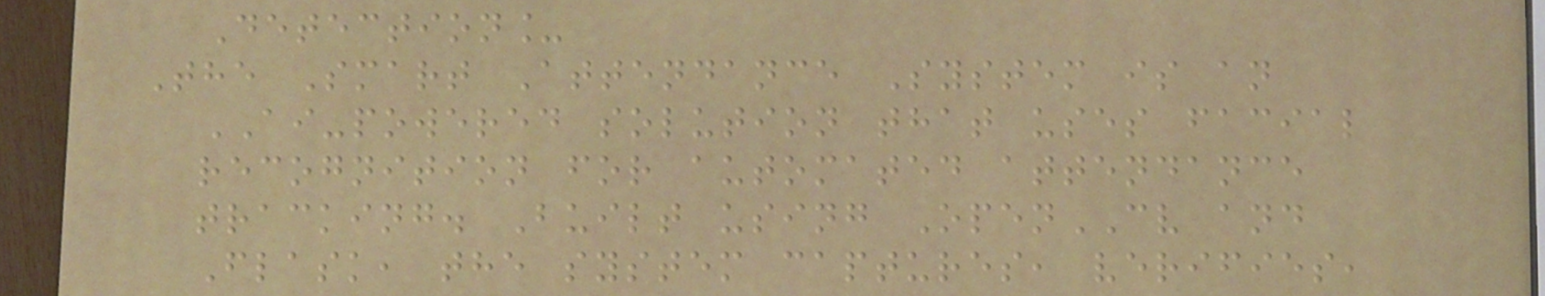Detection_
The Smart Attendance System is an
AI-powered solution that uses facial
recognition for automated attendance
tracking. Built using OpenCV and
Flask, the system captures, verifies,
